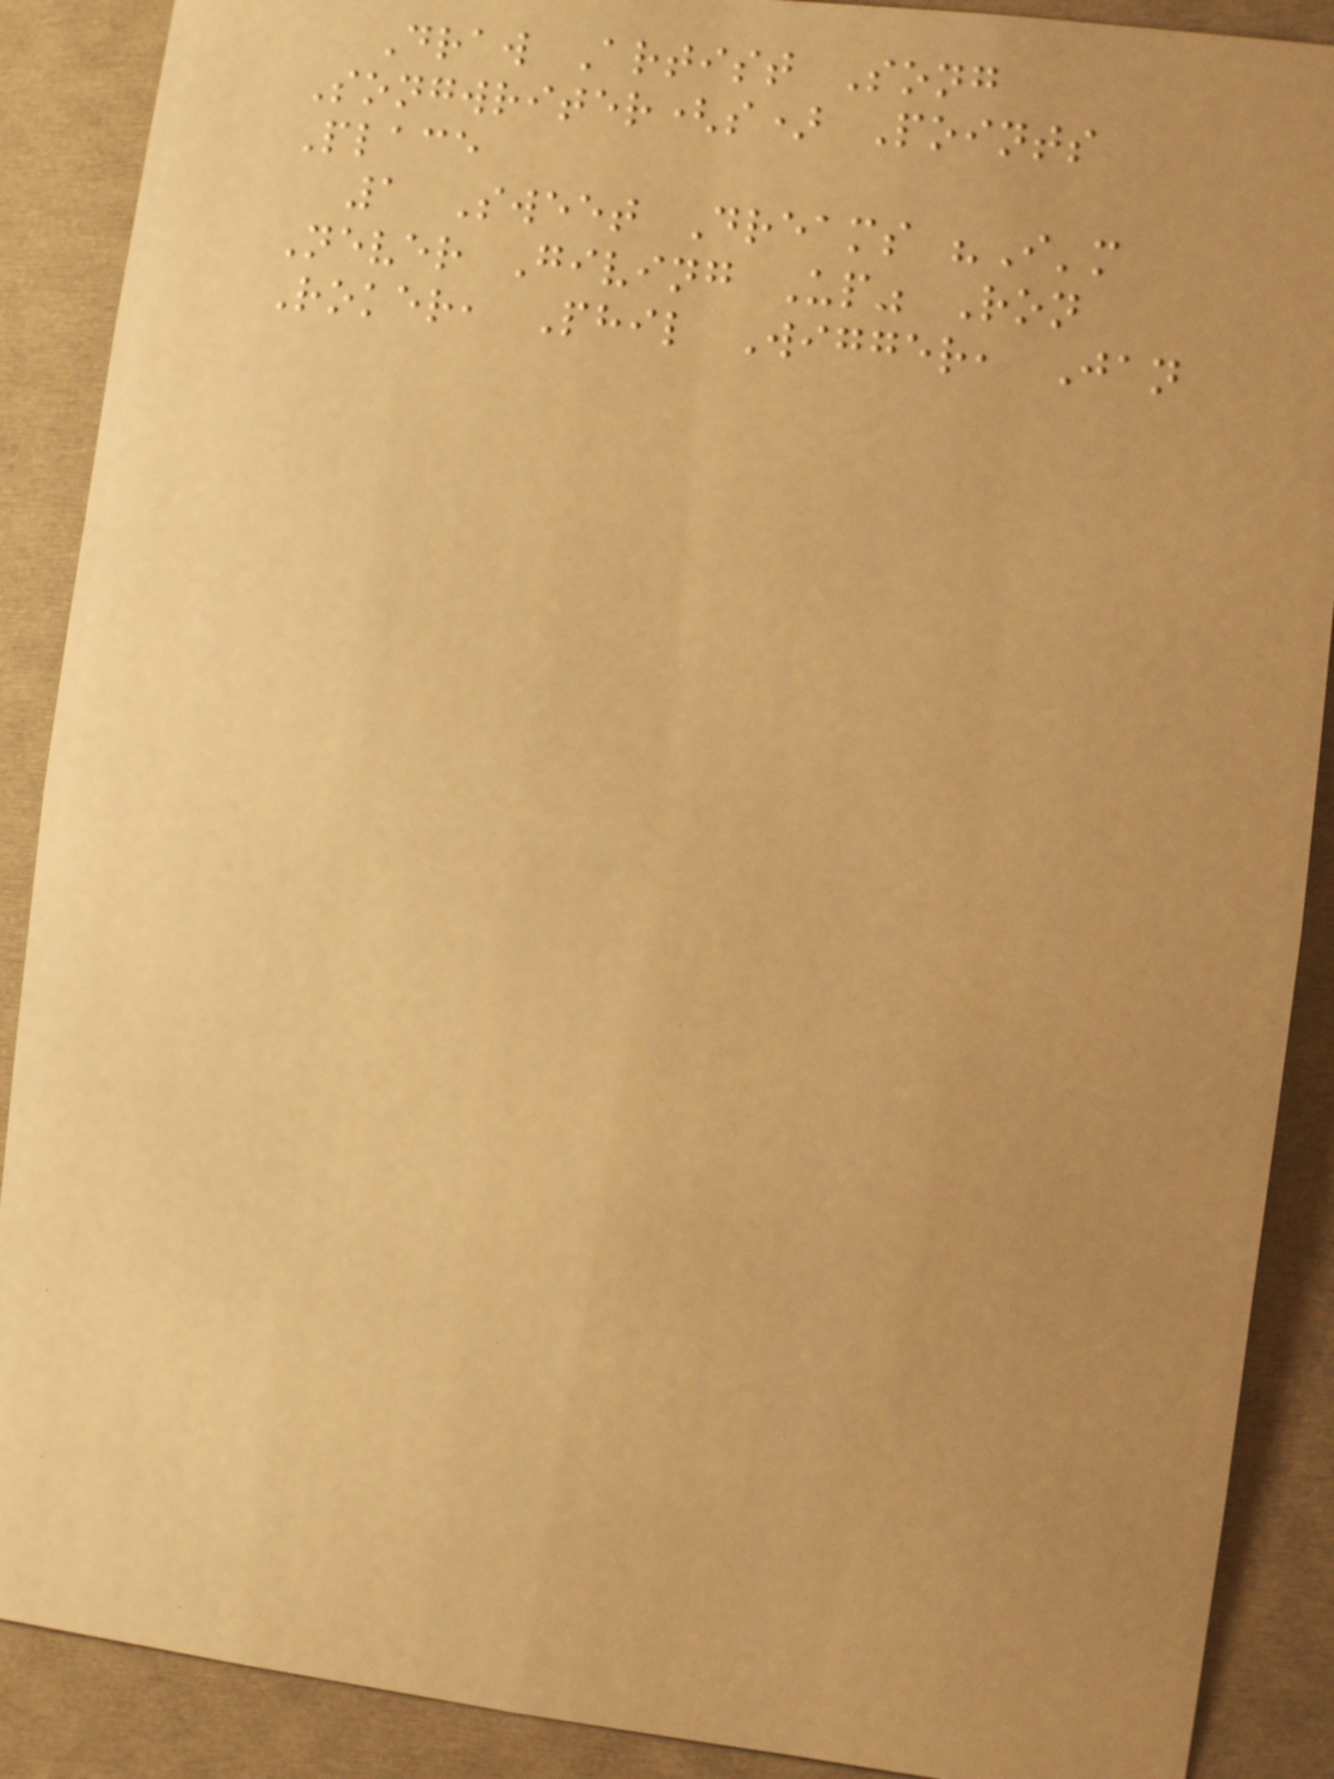Draw Artist Song
Songwriter(s) Points
Place
1 Sweet Dreams "I'm
Never Giving Up" Ron
Roker, Phil Wigger, Jan
